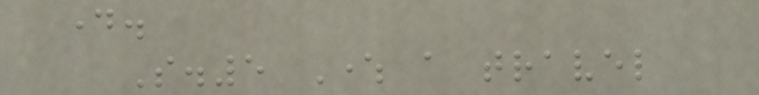day.
S.5 Where a travel
